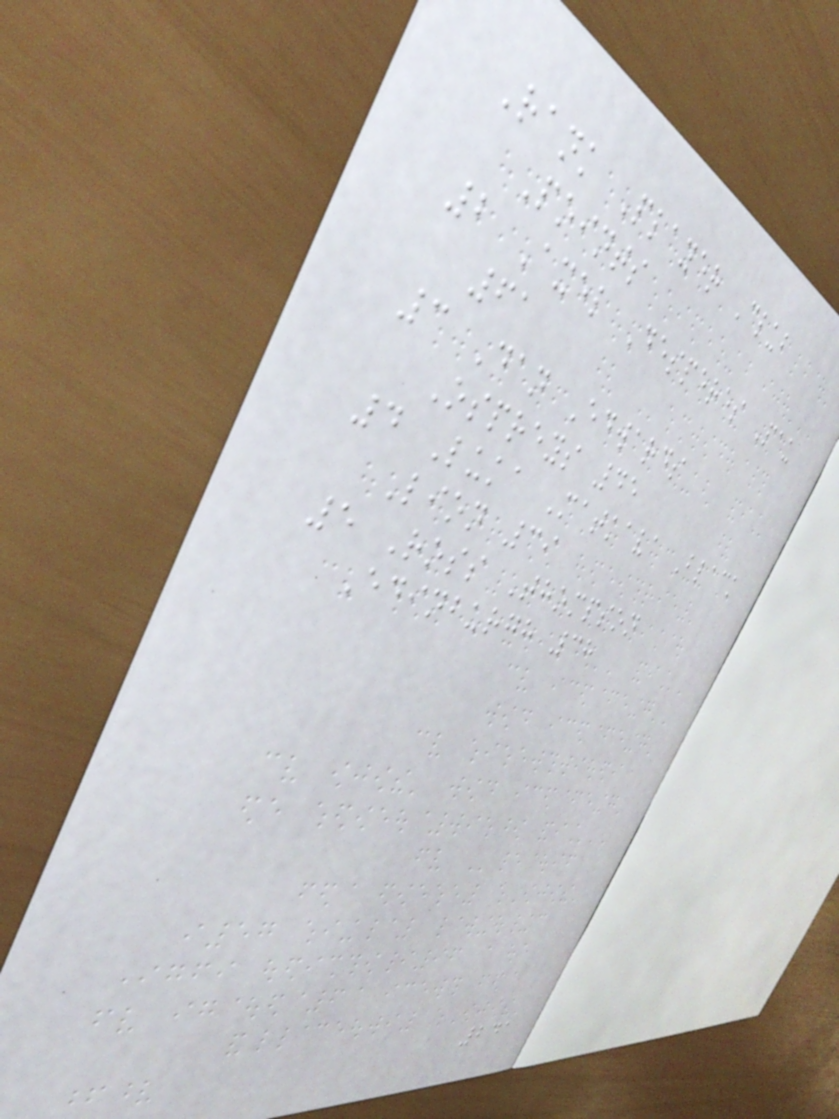Rank Player Club
Points
2 Axel Desperes Pau
61
3 Dan Edwards
Ospreys 45
4 Luka Matkava Black
Lion 39
5 Ross Thompson
Edinburgh 38
241
